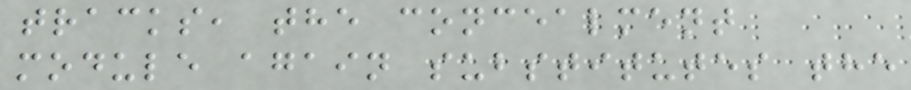tracks, the concealment
module again substitutes the
